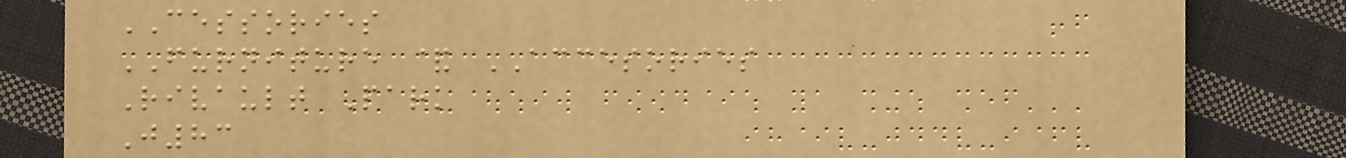CESSORIES
FURNITURE & ACCESORIES
Rivault Park
J83
